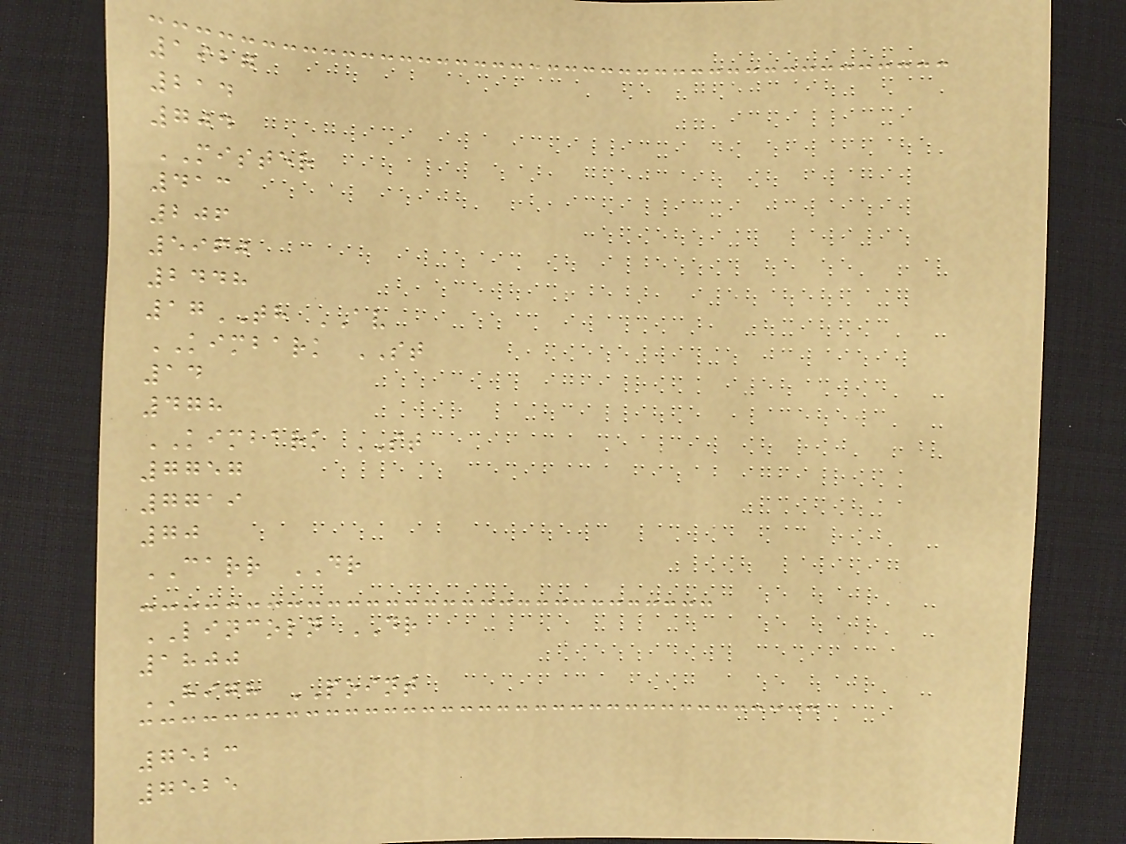1927
214
704
MISTER
413
206
5960
2448
17TH AV
KIMBARK ST
14
478
KIMBARK ST
7757
7719
70
CARR DR
LINCOLN DR
1800
HIGH POINT
7523
7525
